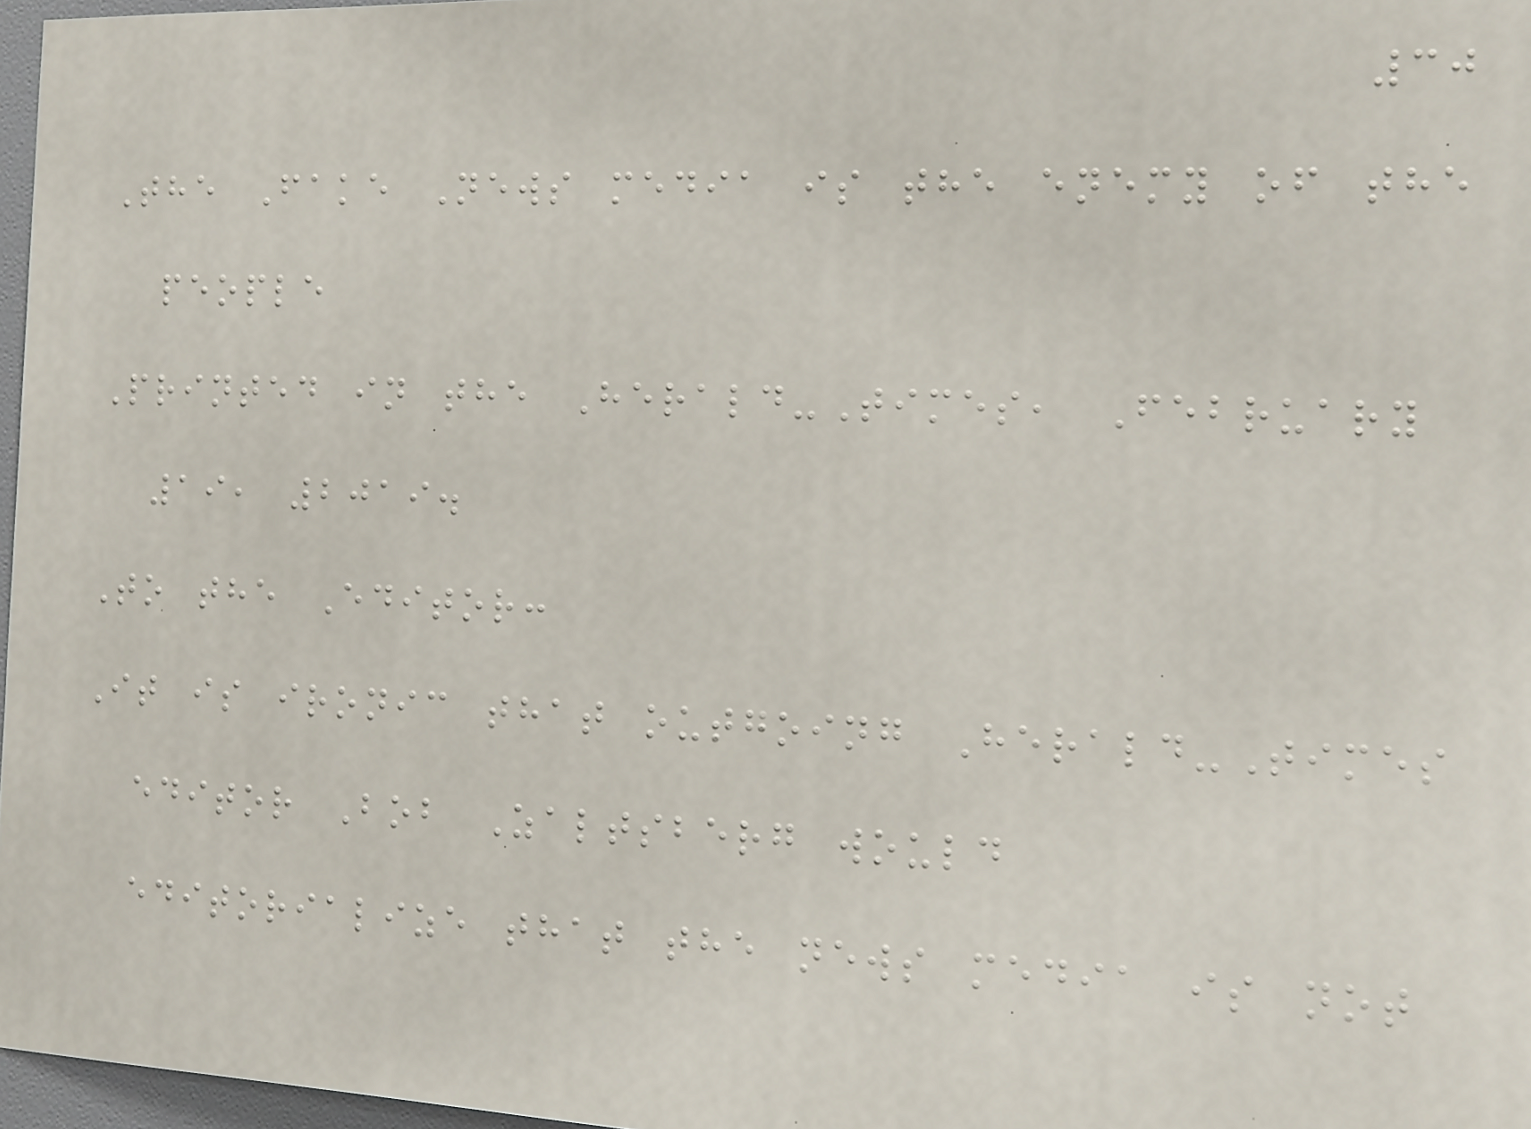30
The Fake News media is the enemy of the
people
Printed in the Herald-Times, February
19, 2019.
To the Editor:
It is ironic that outgoing Herald-Times
editor Bob Zaltsberg would
editorialize that the news media is not
